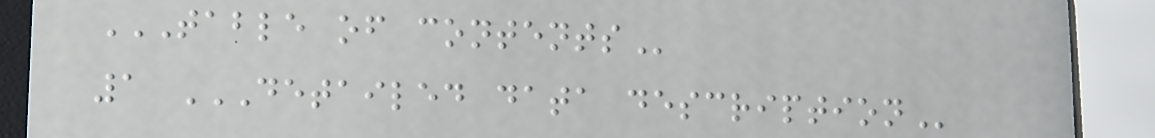TABLE OF CONTENTS
1 DETAILED DATA DESCRIPTION
